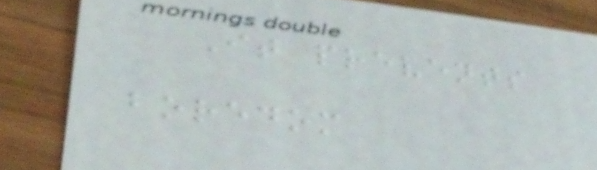It prevents
boredom
